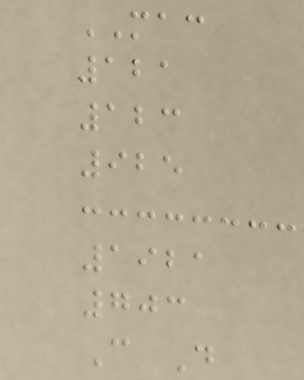MAC
121
123
925
1921
703
C D
